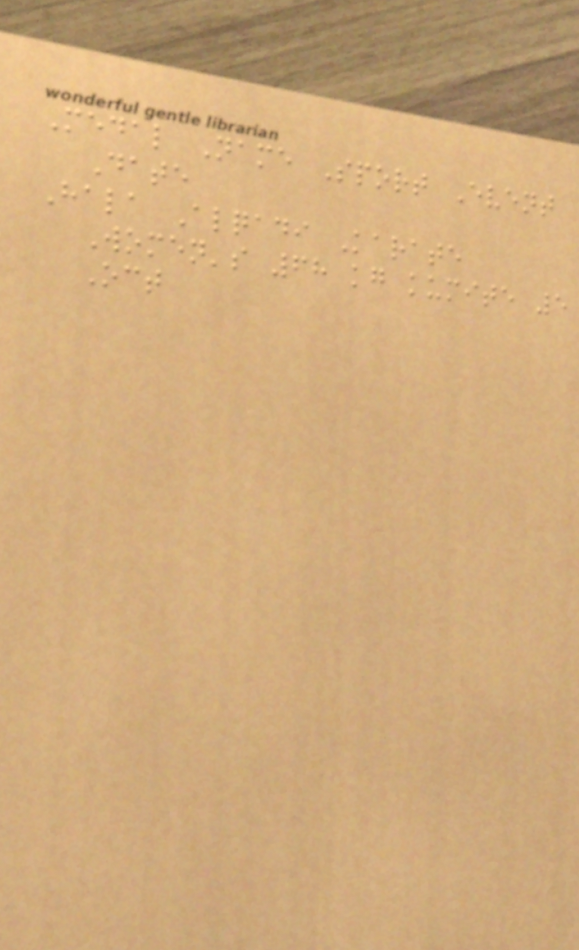Medal Name Sport Event
Date
Hala Alqadi Karate
Women's 68 kg kumite 5
Oct
